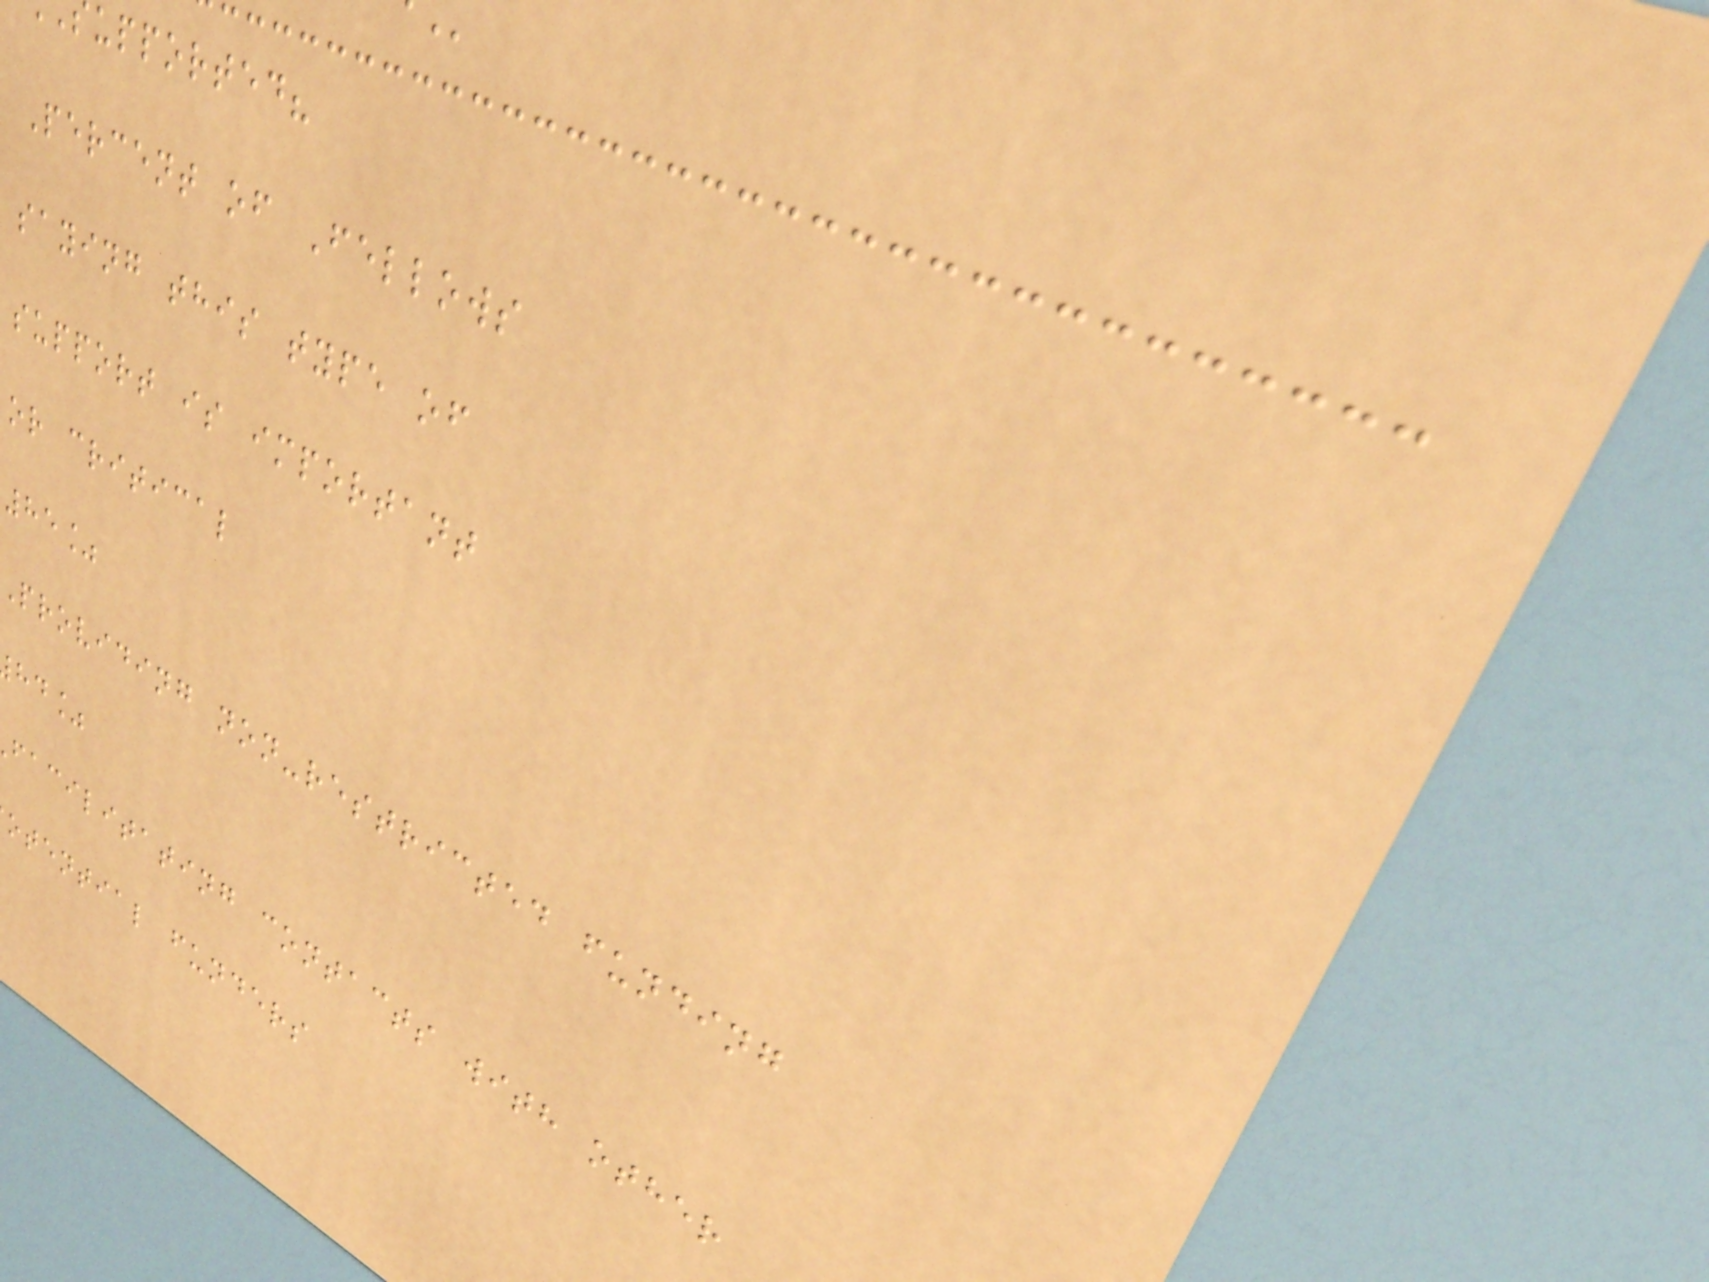upported?
Percent of Fellows
saying this type of
support is important
or critical
85%
Providing non-restricted funding
hd%
facilitating contacts with other
otential funders
